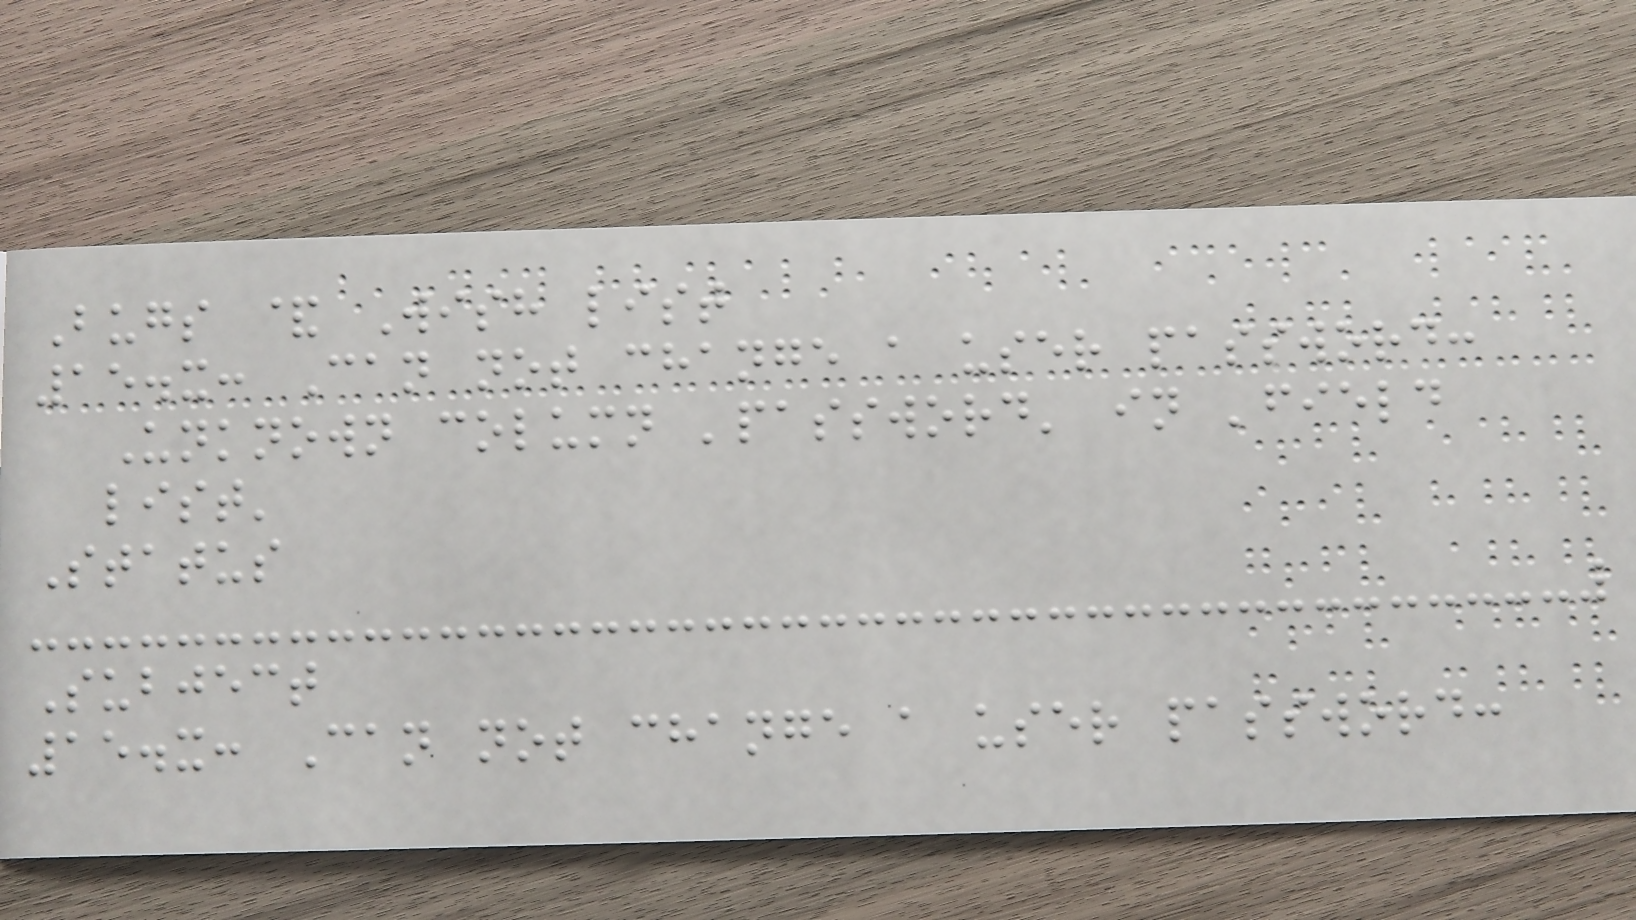Bugs & Wish list
15.x: Can not change a user password:
Unknown column 'password' in 'field
list'
Status
Subject
15.x: Can not change a user password:
